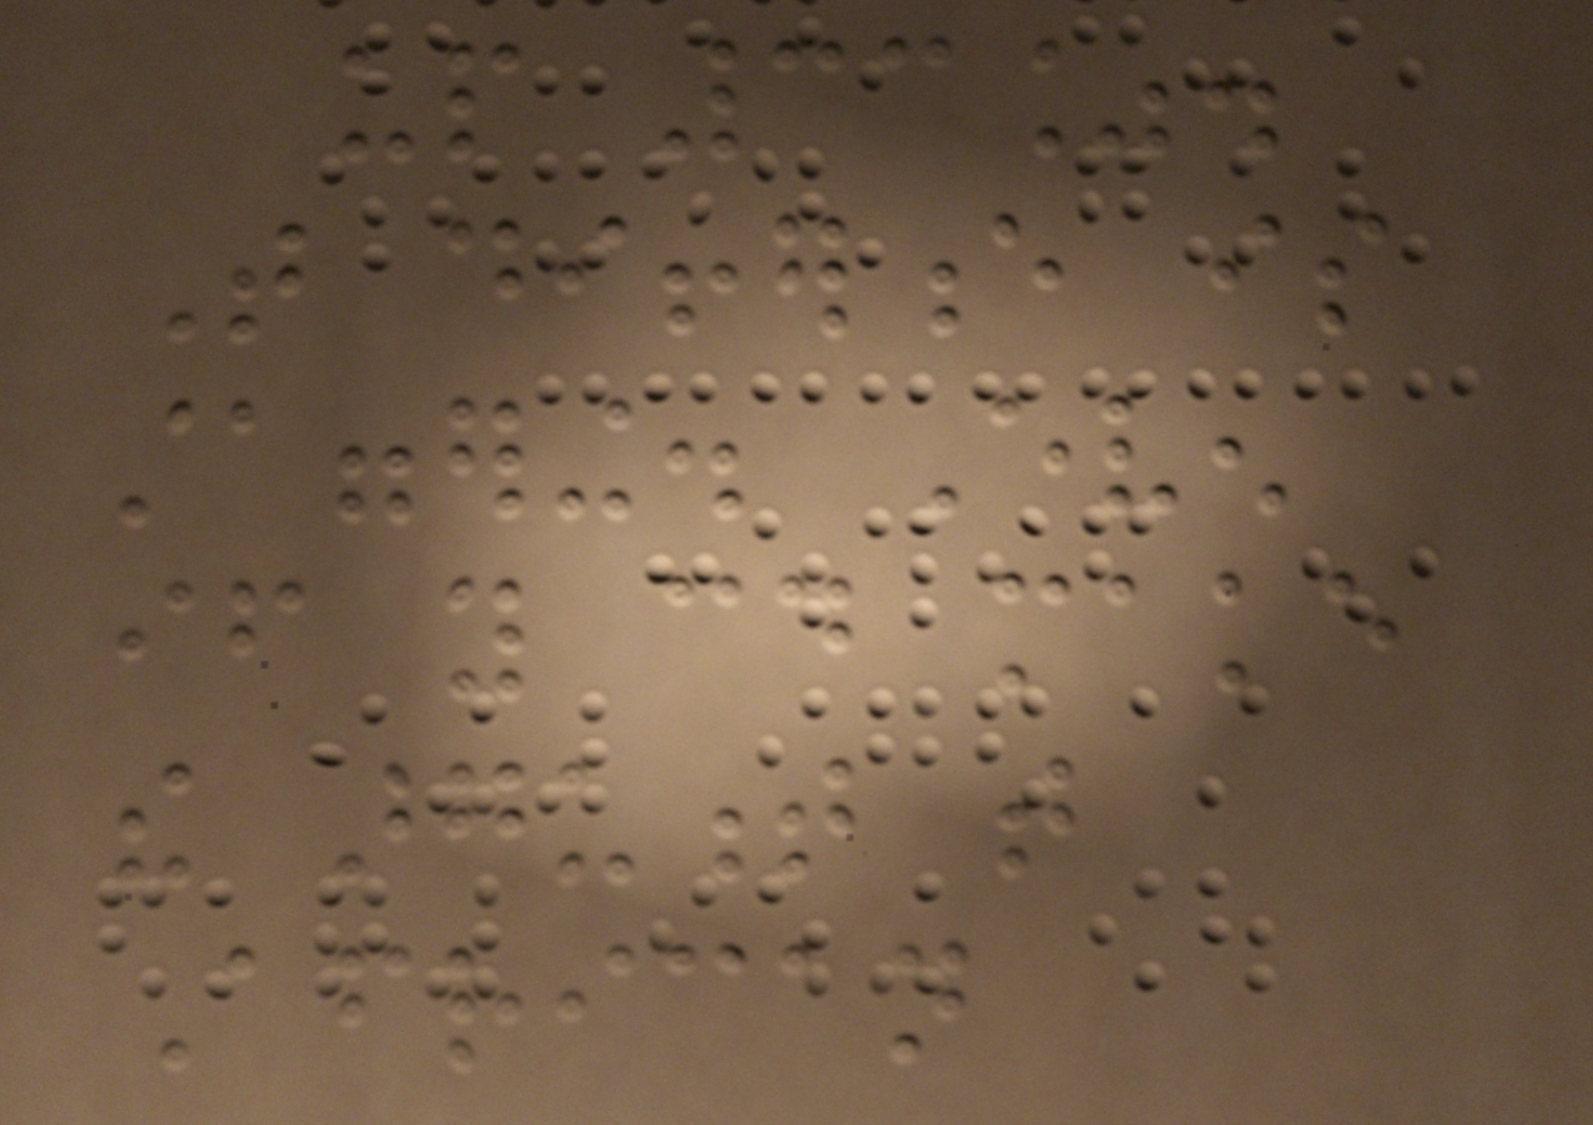up 33%.
That difference is
staggering. Even
if you could make
the argument that
African
